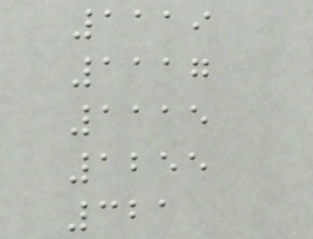1119
1117
1115
1255
321
